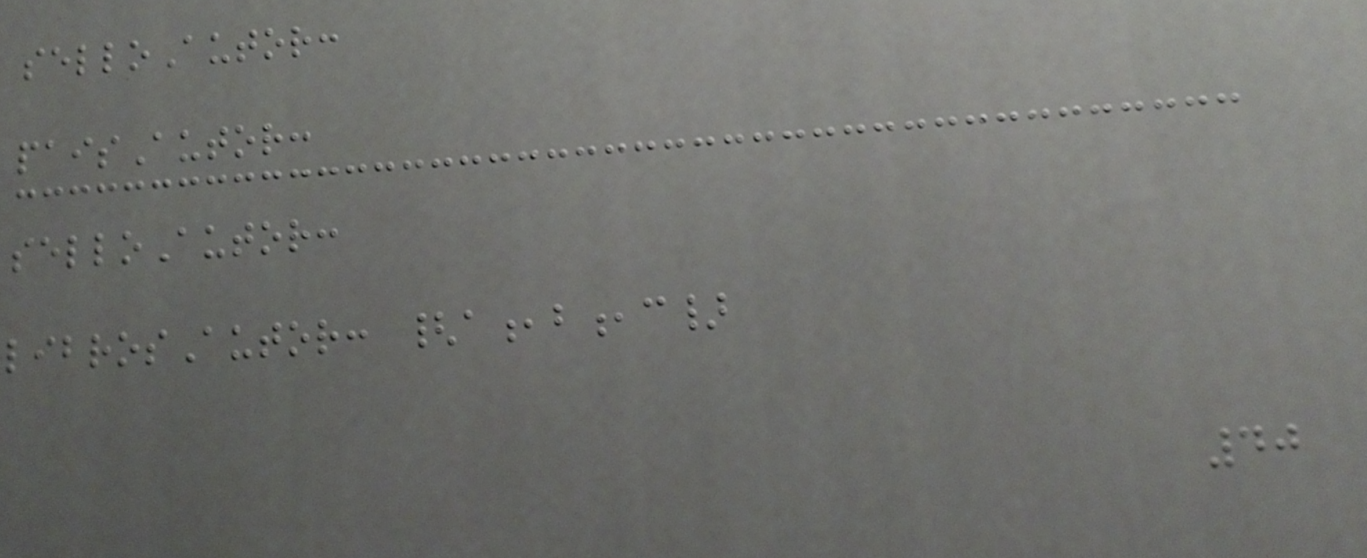selloAutor:
paisAutor:
selloAutor:
librosAutor: {a,b,c}
40
